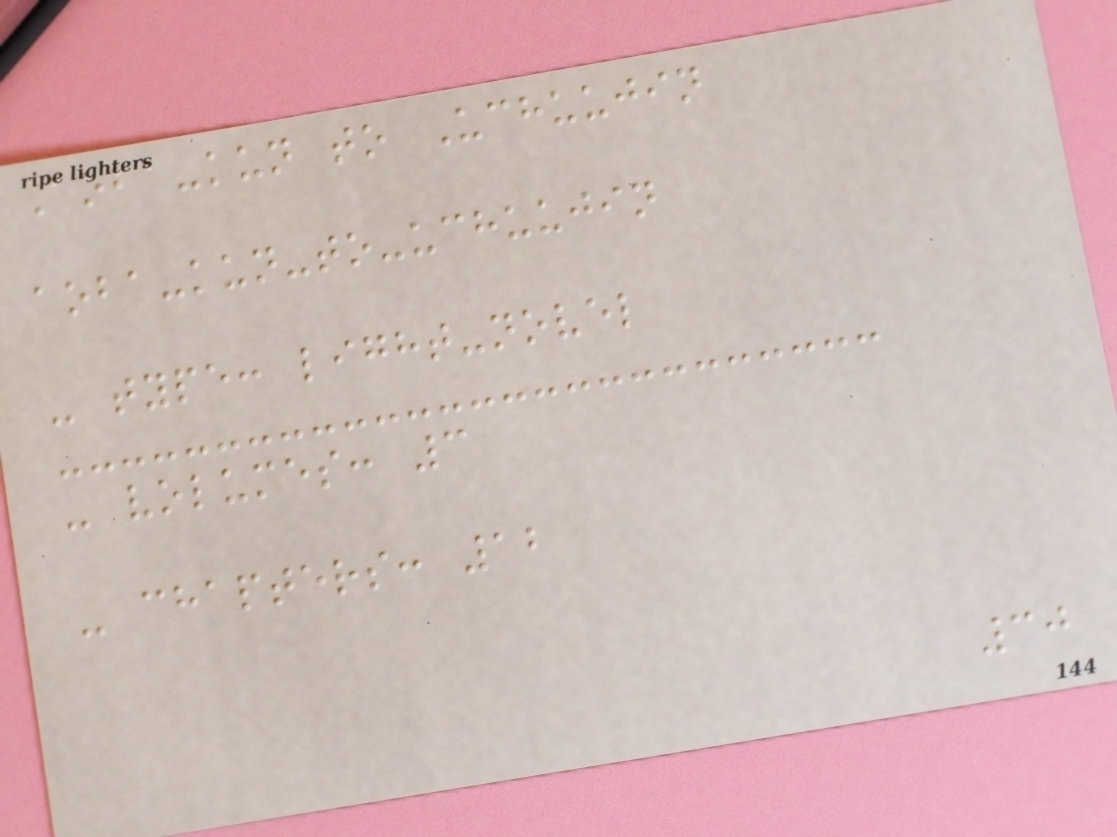Aoba-kun to Uchuujin
aoba-kun-to-uchuujin
- type: light-novel
- volumes: 3
- chapters: 12
30
